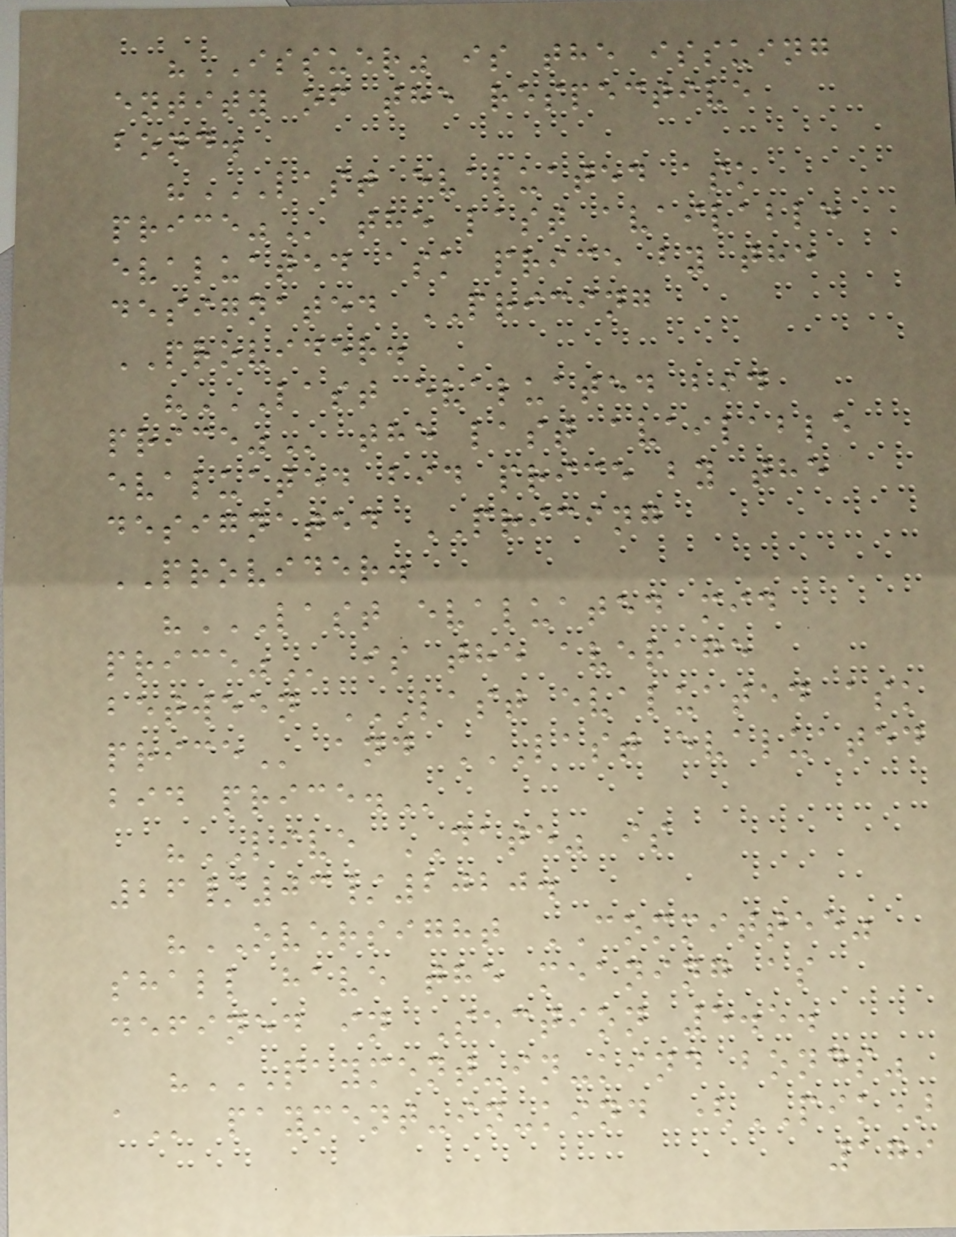"ISSUER" is the issuing
entity of the respective
bond.
"LAST EVALUATED ASK
PRICE" the last available
evaluated ask price by the
designated PRICING
PROVIDER.
"LAST EVALUATED BID
PRICE" the last available
evaluated bid price by the
designated PRICING
PROVIDER.
"LAST EVALUATED MID
PRICE" is the average
between LAST EVALUATED ASK
PRICE and LAST EVALUATED
BID PRICE.
"LIVE DATE" is
26/03/2020.
"OVERSIGHT COMMITTEE"
shall have the meaning as
defined in Section 5.5.
"PAYMENT-IN-KIND BONDS"
A payment-in-kind (PIK)
179
